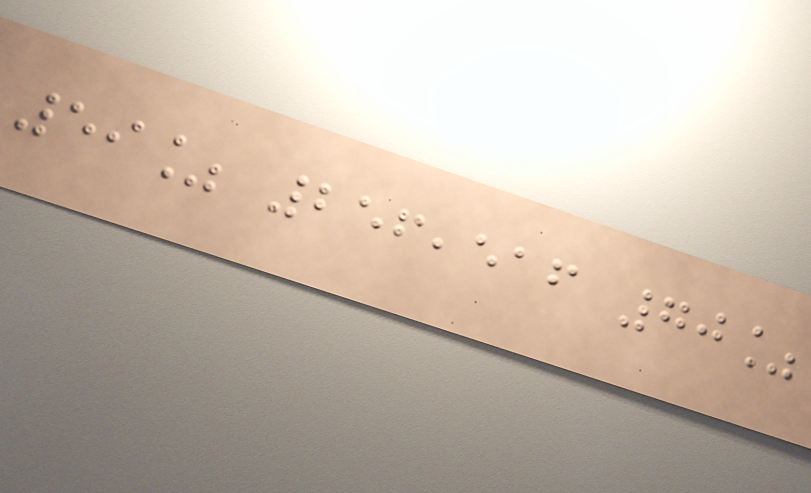59% 256,516 70%
